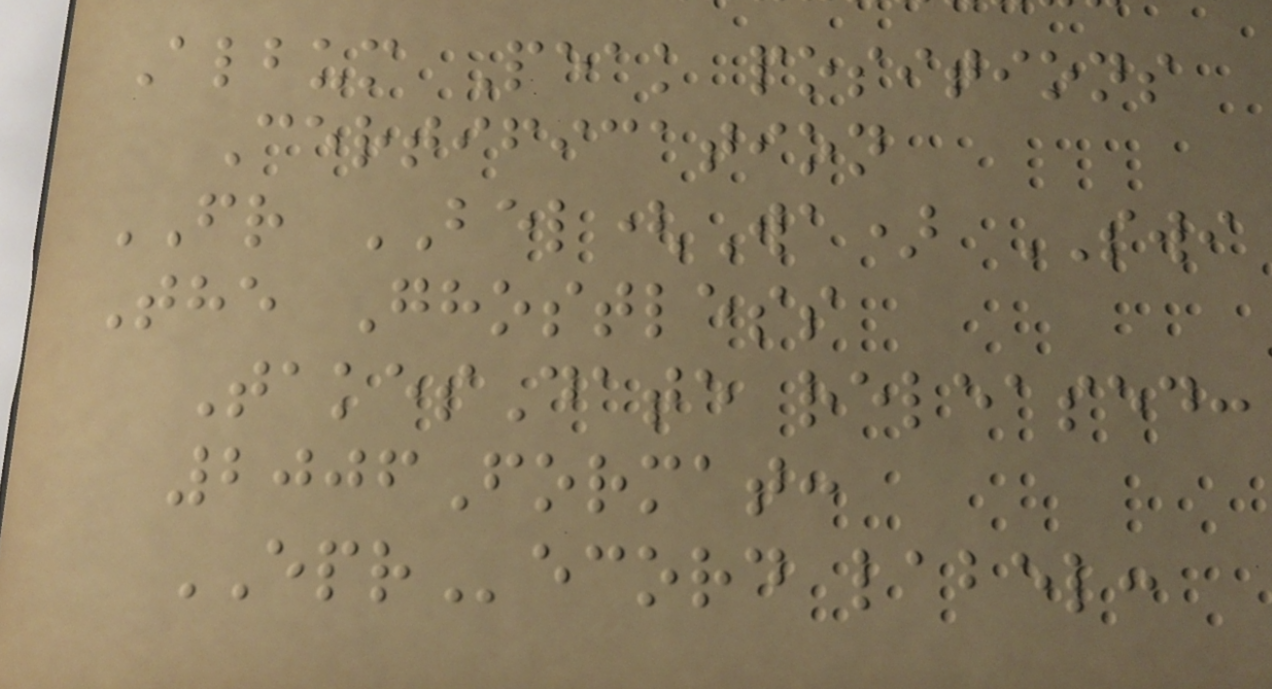Album Peak positions
Certification
FR BEL(Wa) SWI
The Ghostless
TakesDate released:
2006Format:
EPRecord label:
